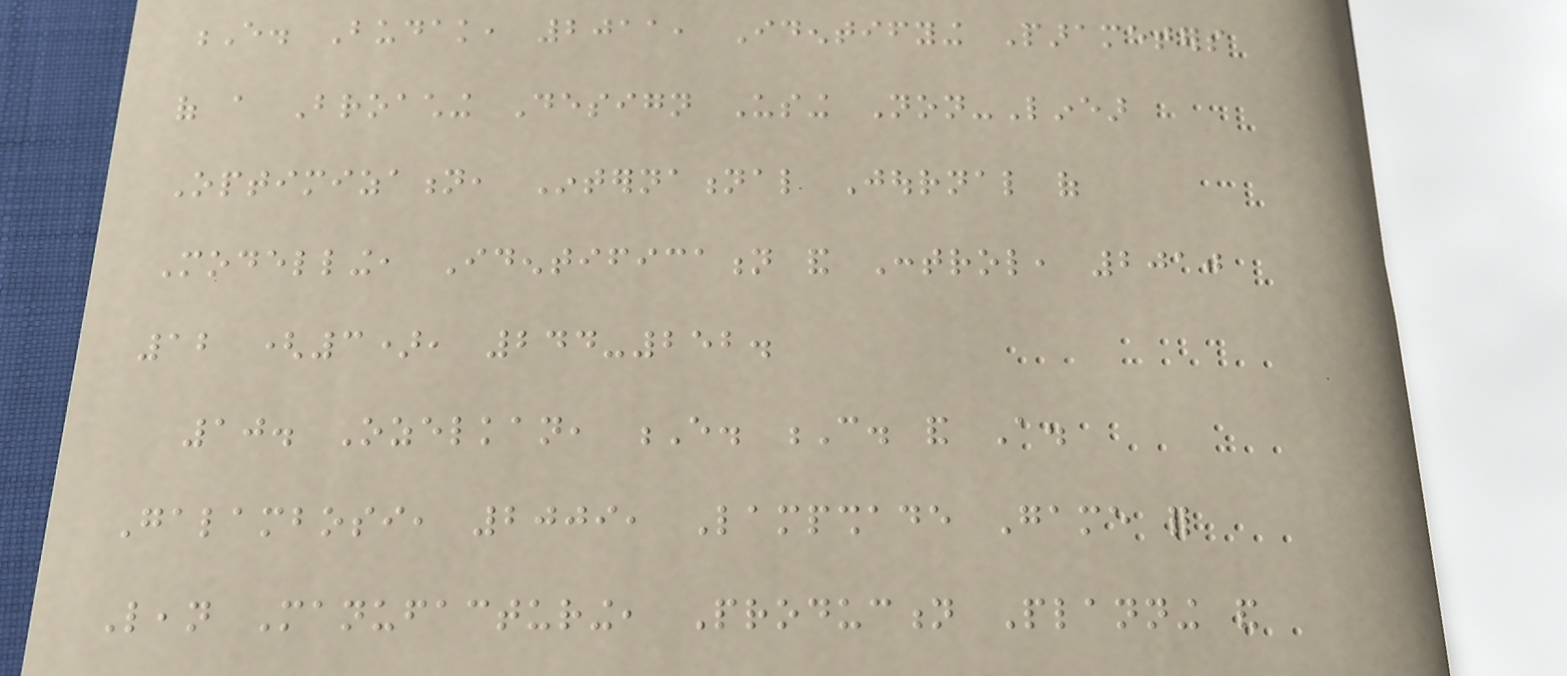E. Budak, 2011, Identifying Parameters
of a Broaching Design Using Non-Linear
Optimization, International Journal of
Modelling, Identification and Control, 2010
12 (3), 244-252.
10. Ozelkan, E. C. and A.
Galambosi, 2009, Lampshade Game for
Lean Manufacturing, Production Planning and
